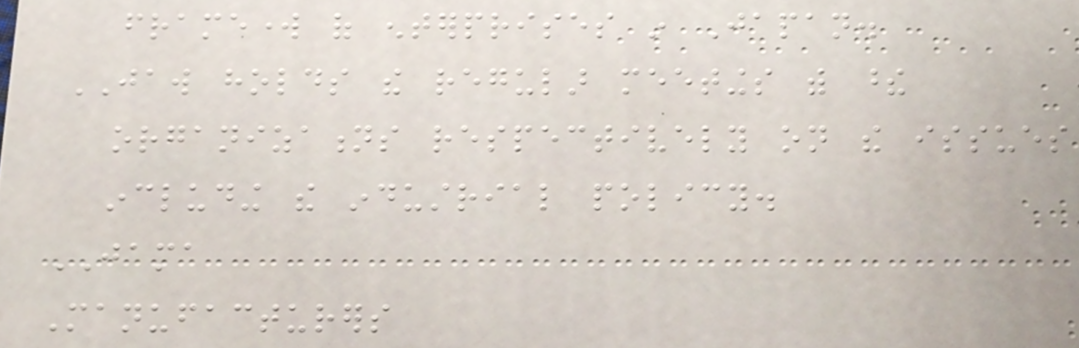framework of enterprises in Japan.
JAW holds the regular meetings with these
organizations respectively on the issues
including the industrial policy.
JAMA
Manufacturers
